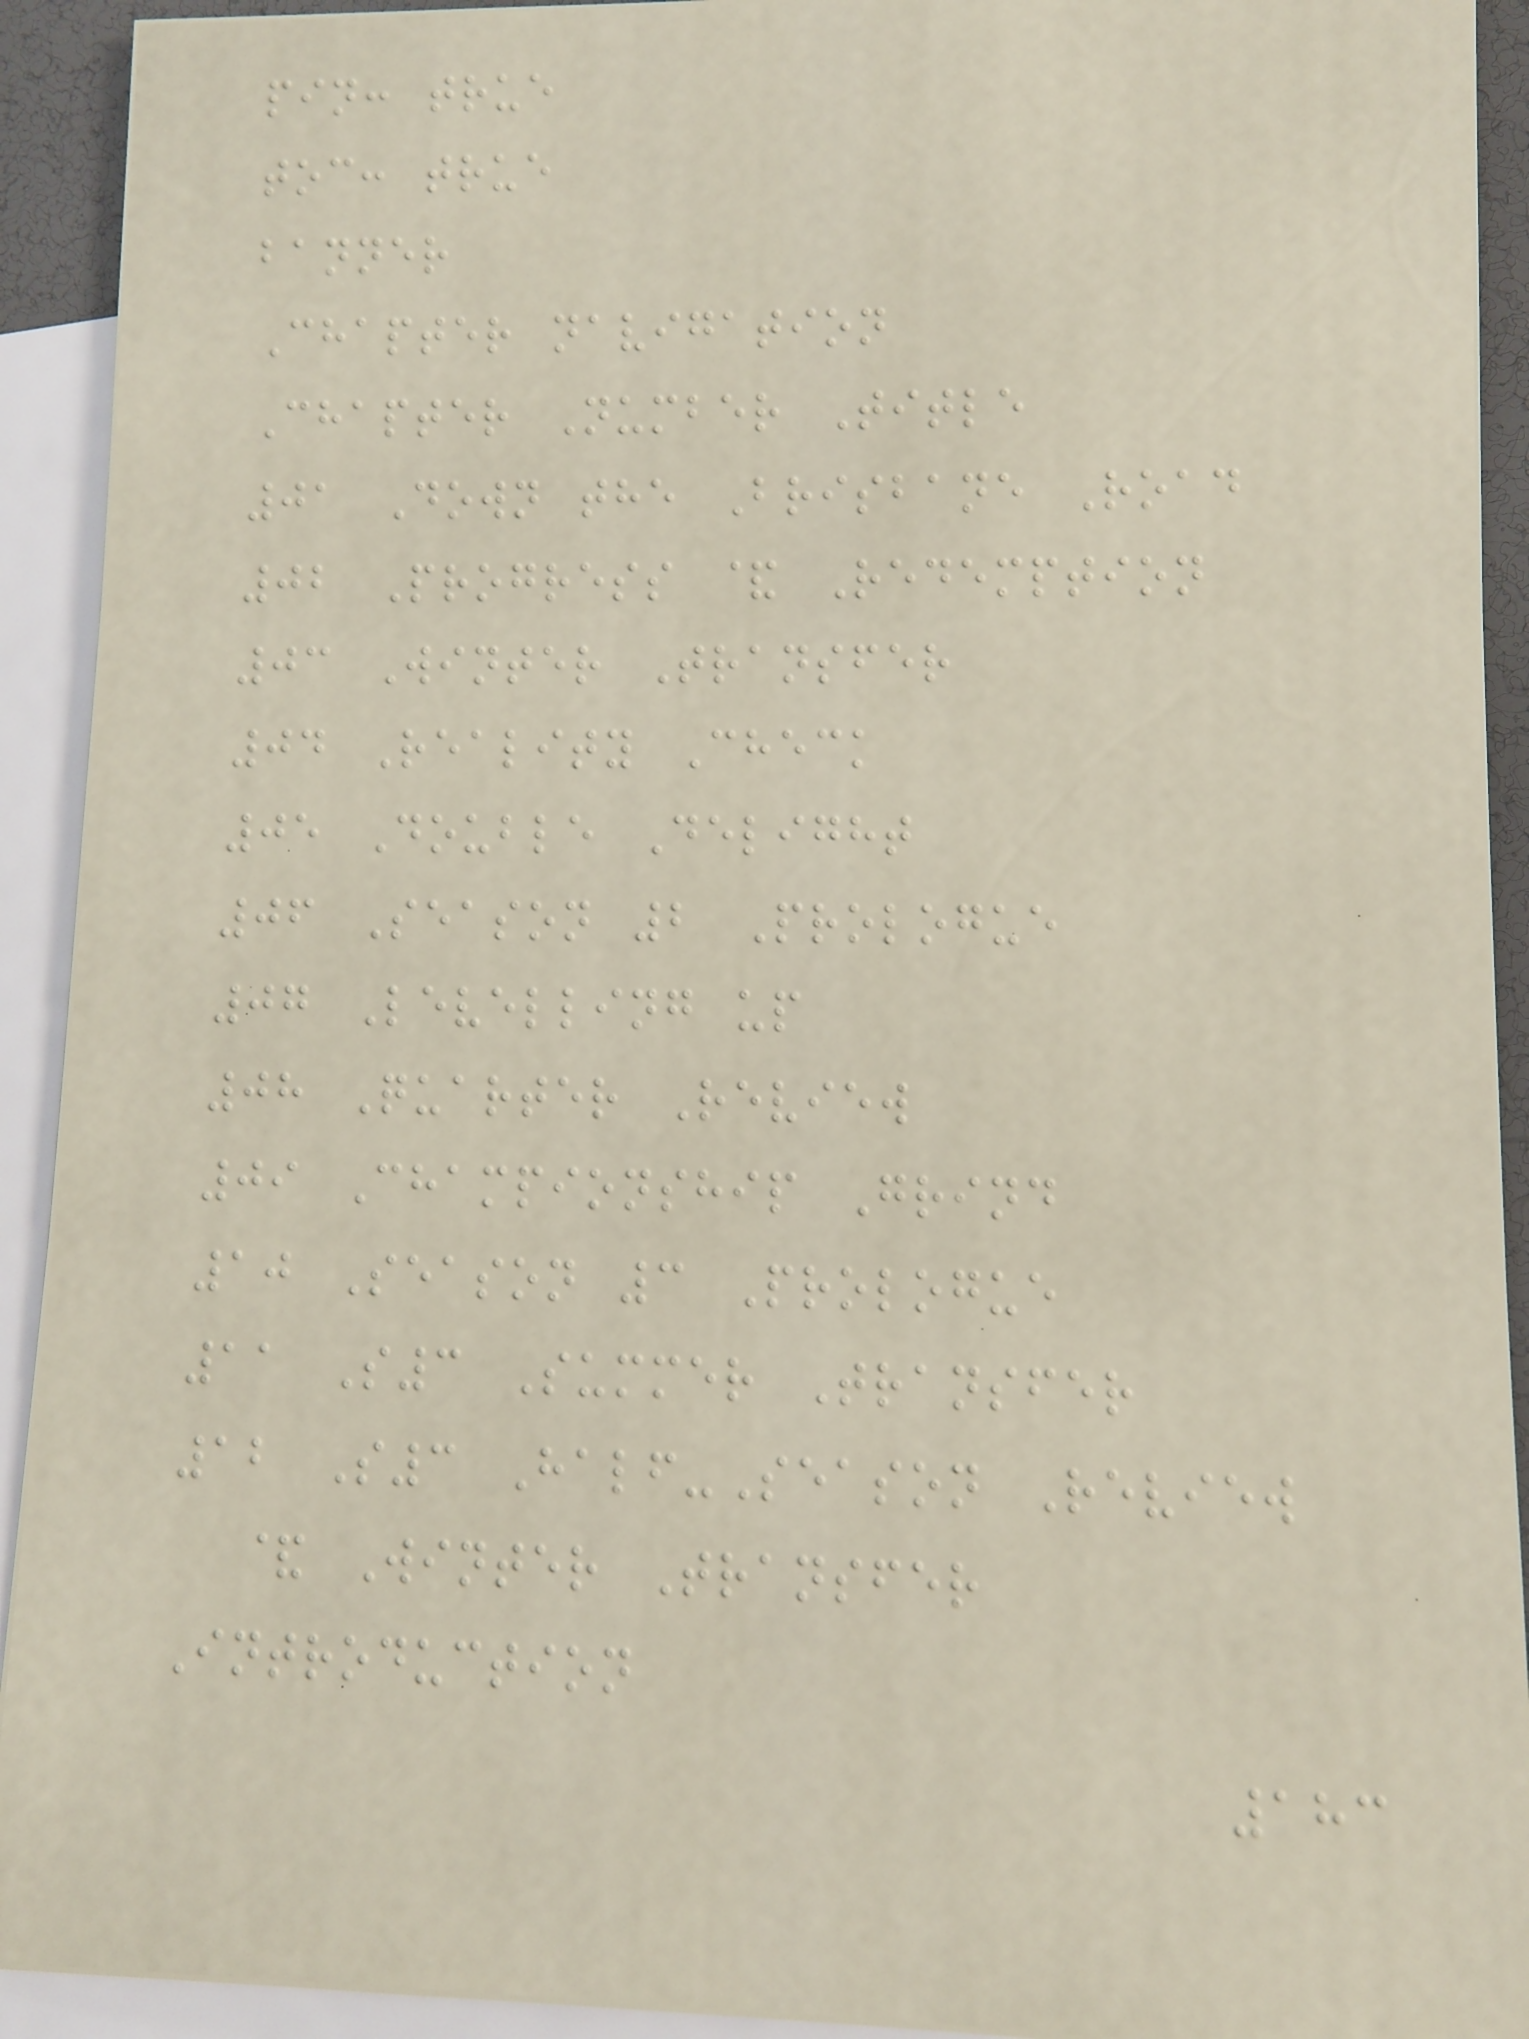pin: true
toc: true
banner
Chapter navigation
Chapter Number Title
01 Down the Brisbane Road
02 Progress & Redemption
03 Winter Transfer
04 Reality Check
05 Double Delight
06 Season 2 Prologue
07 Levelling up
08 Quarter Review
09 Championship Grind
10 Season 3 Prologue
11 S3 Summer Transfer
12 S3 Half-Season Review
& Winter Transfer
Introduction
183
